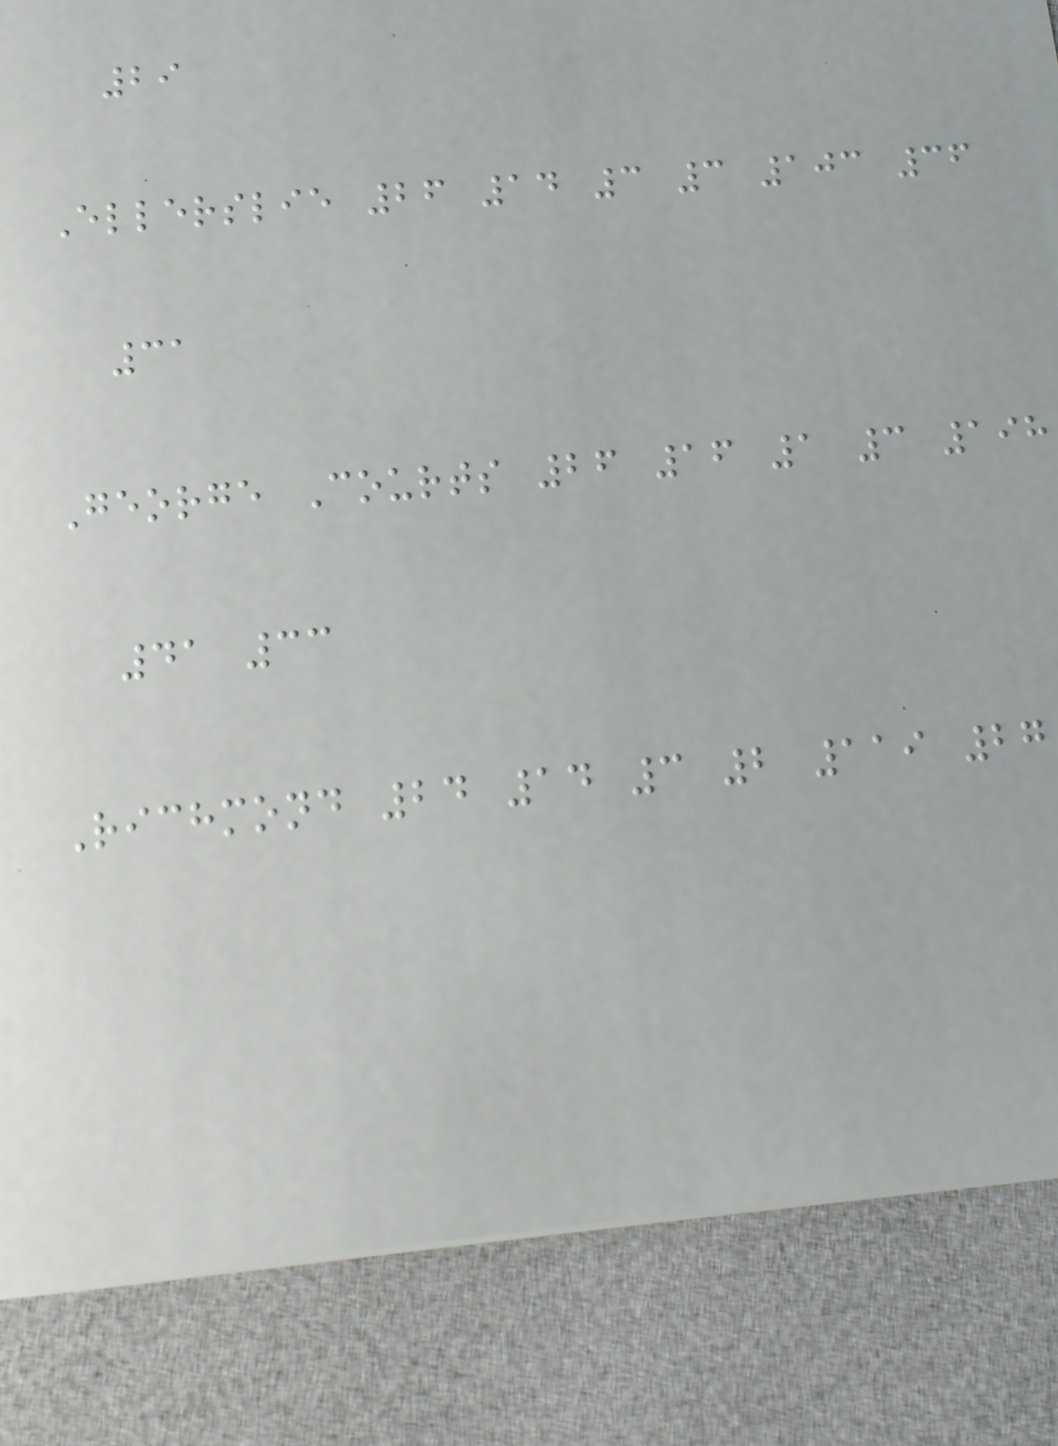29
Ellerslie 26 14 3 3 103 36
31
George Courts 26 16 1 3 198
41 33
Richmond 24 14 3 2 119 27
